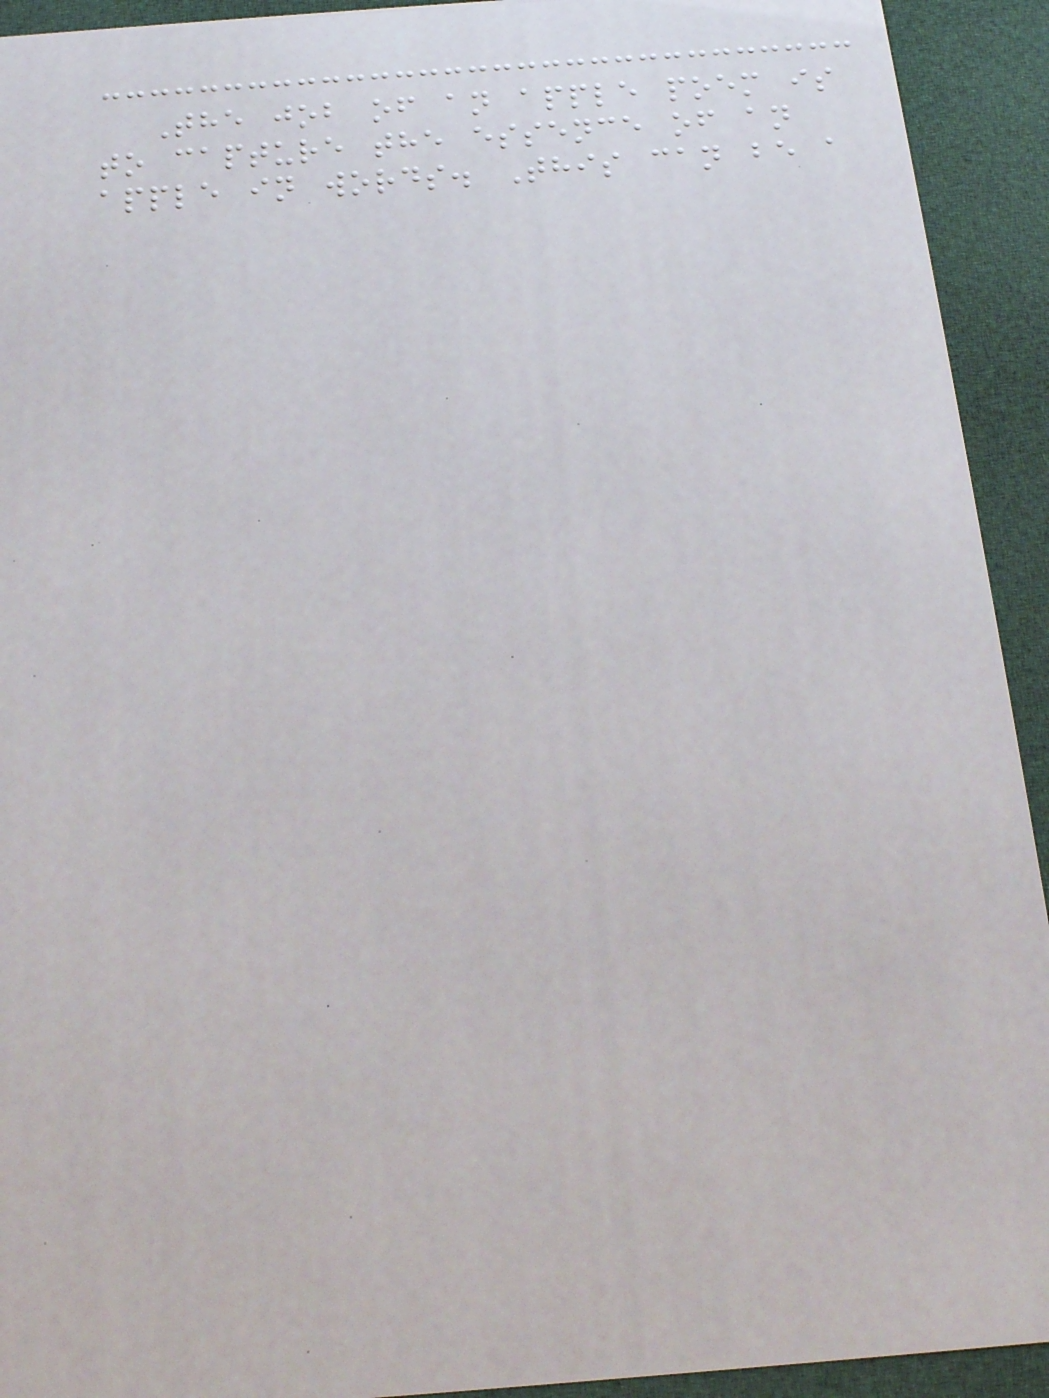The job of an apple poem is
to capture the essence of an
apple in words. This can be a
